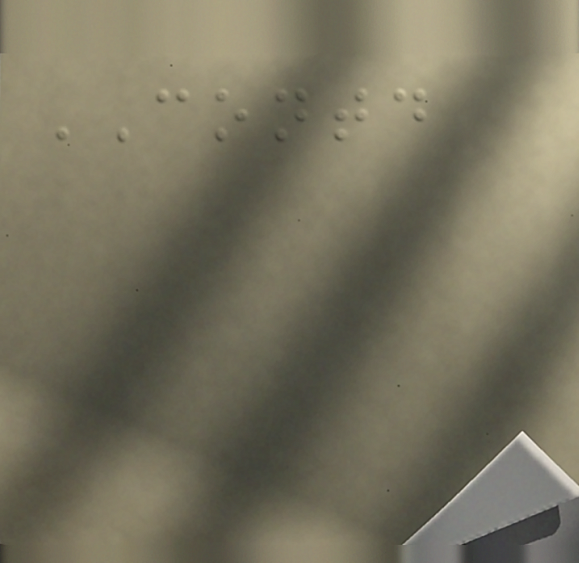CONTD
